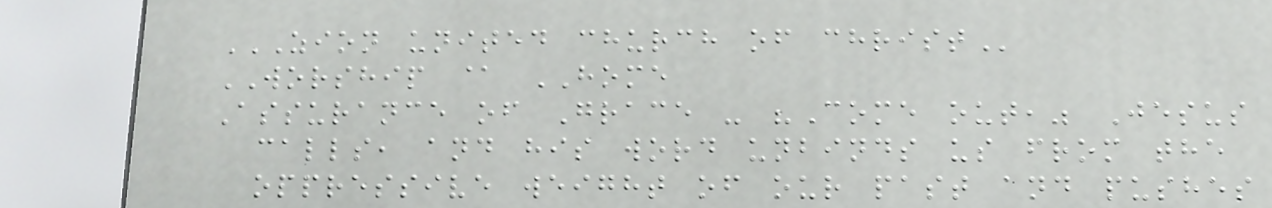ZION UNITED CHURCH OF CHRIST
WORSHIP @ HOME
Assurance of Grace - "Come out," Jesus
calls, and his word unbinds us from the
oppressive weight of our past and pushes
